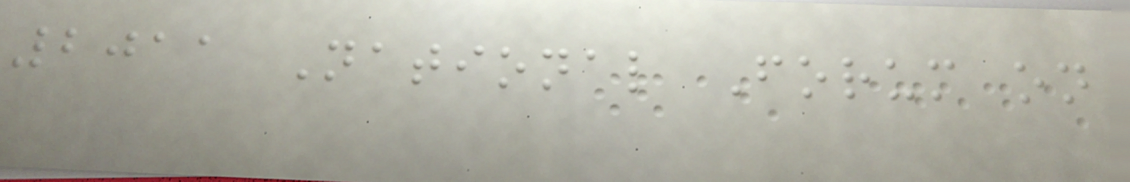2011 National Forum on
